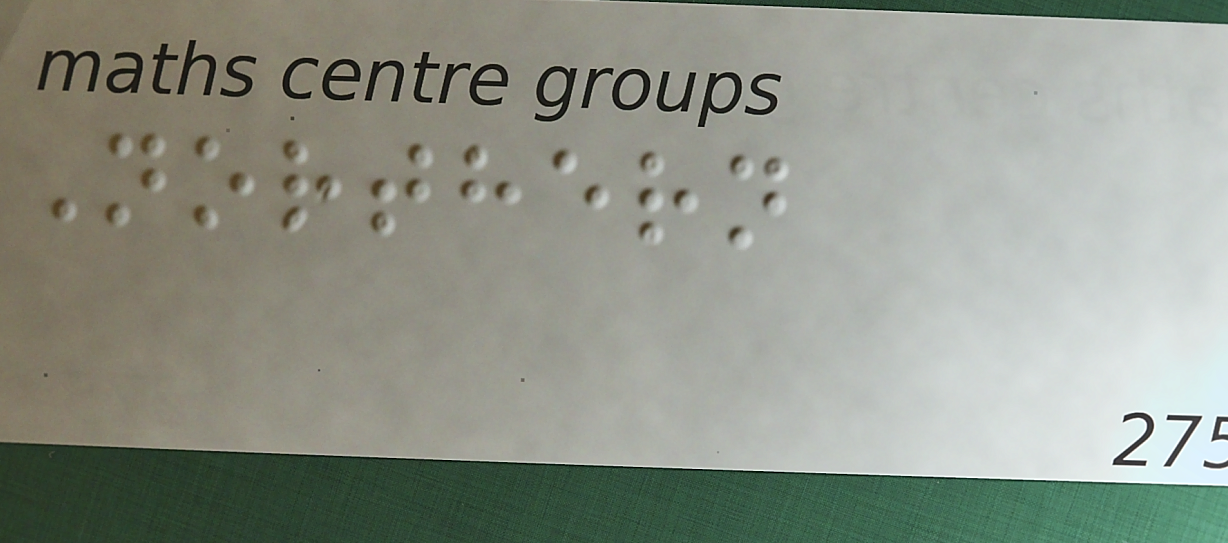Northern
